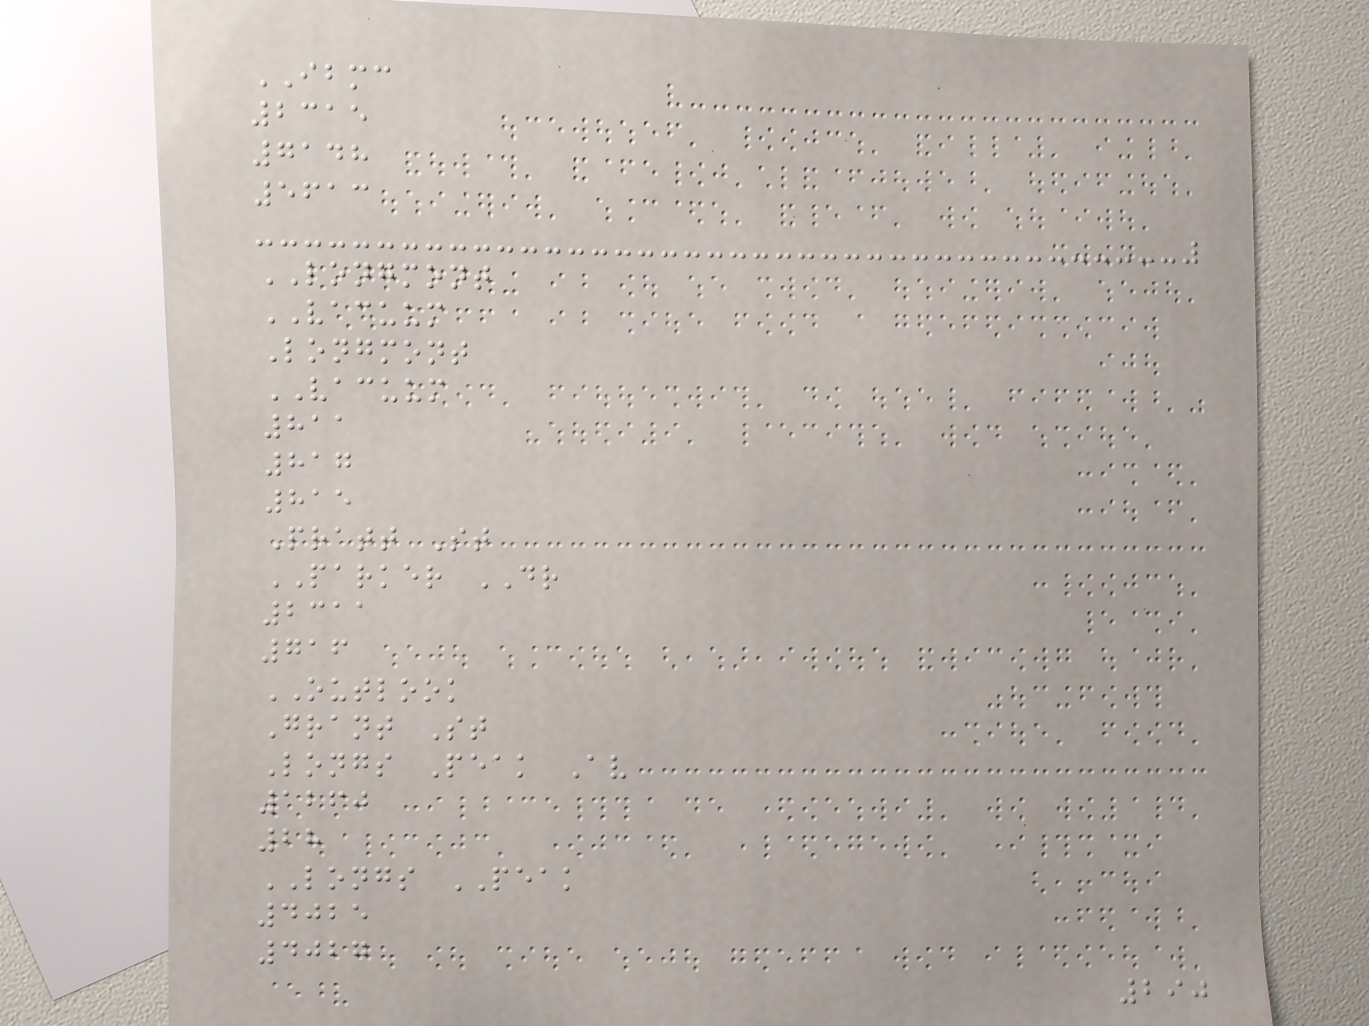IBMC
2315
7148
5613
LONGMONT
VACUUM
Longmont
VACUUM
811
817
815
Pratt St
PARKER DR
2311
716
OUTLOOK
Grant St
Longs Peak Av
1260
28
LONGS PEAK
4025
4027
290
